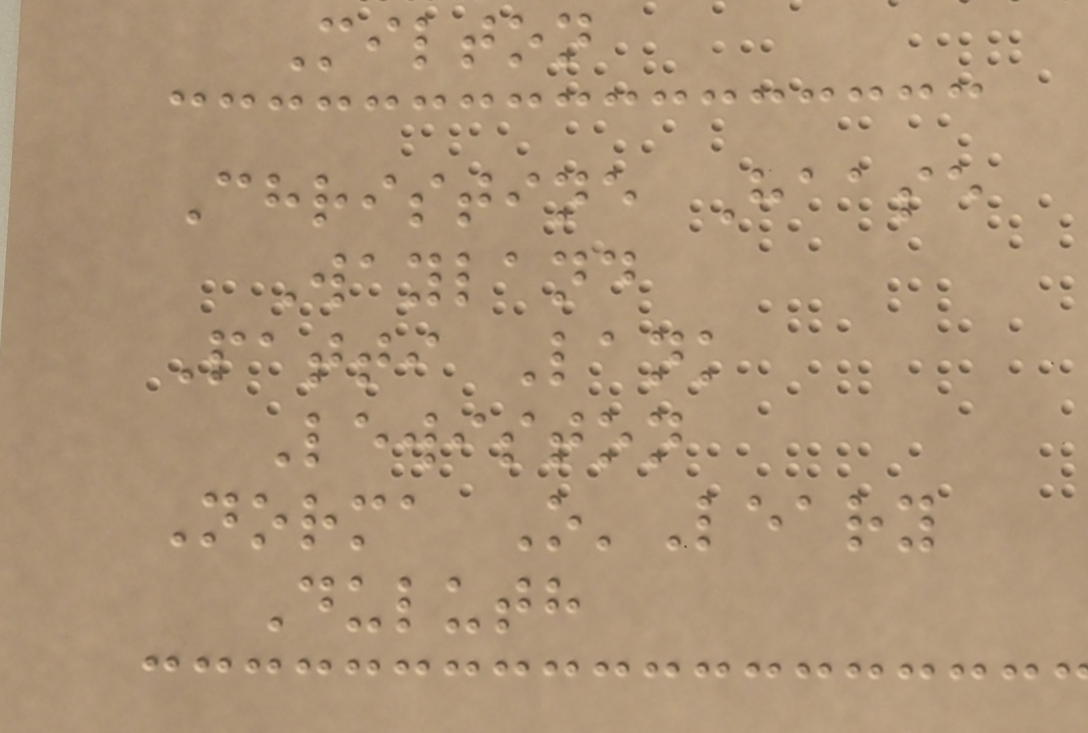Milton
Christine Haase
Wayland
Patti Lank
Lewiston
Norma O'Leary
Duluth
